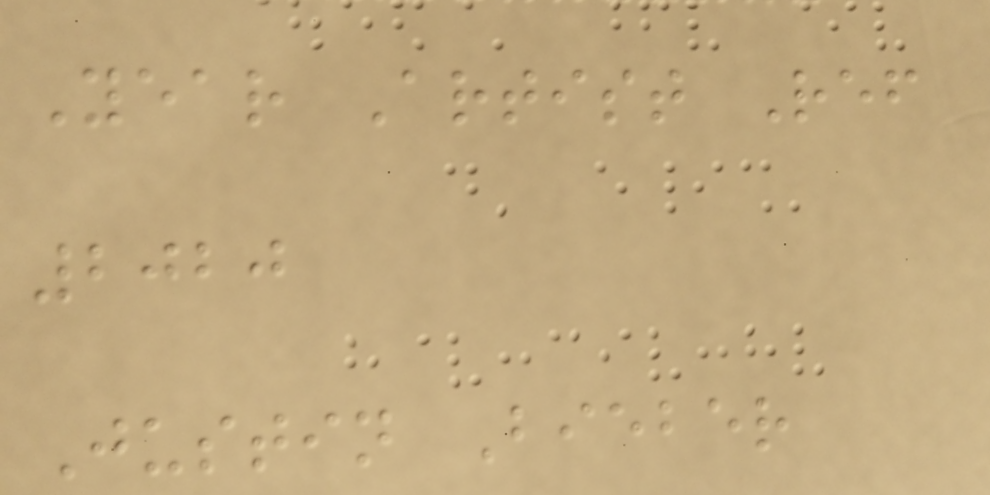Year Artist Ref
2020
Justin Bieber
